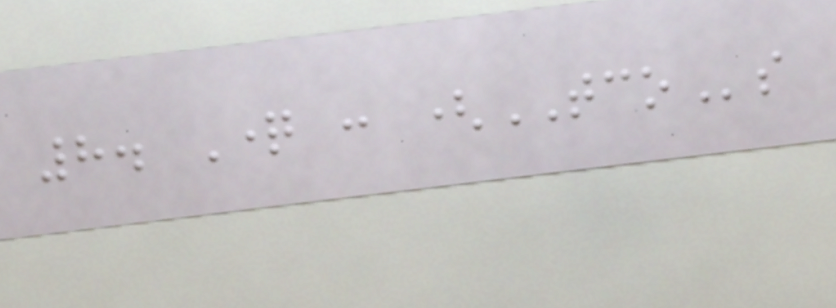8. Question : (TCOs
